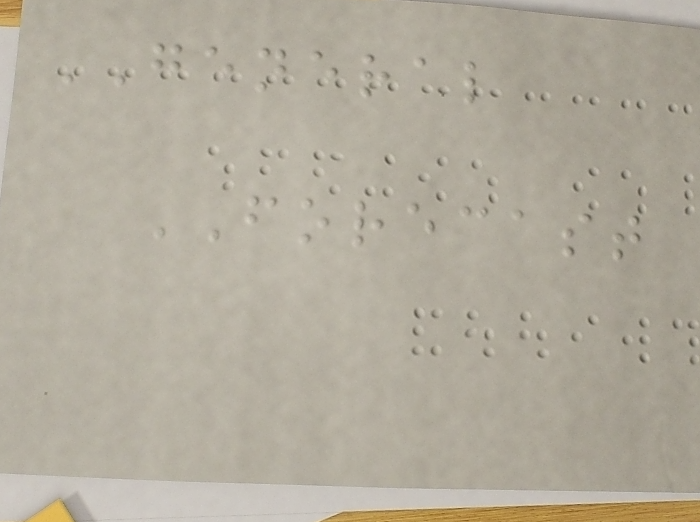GENERAL
FORECAST
